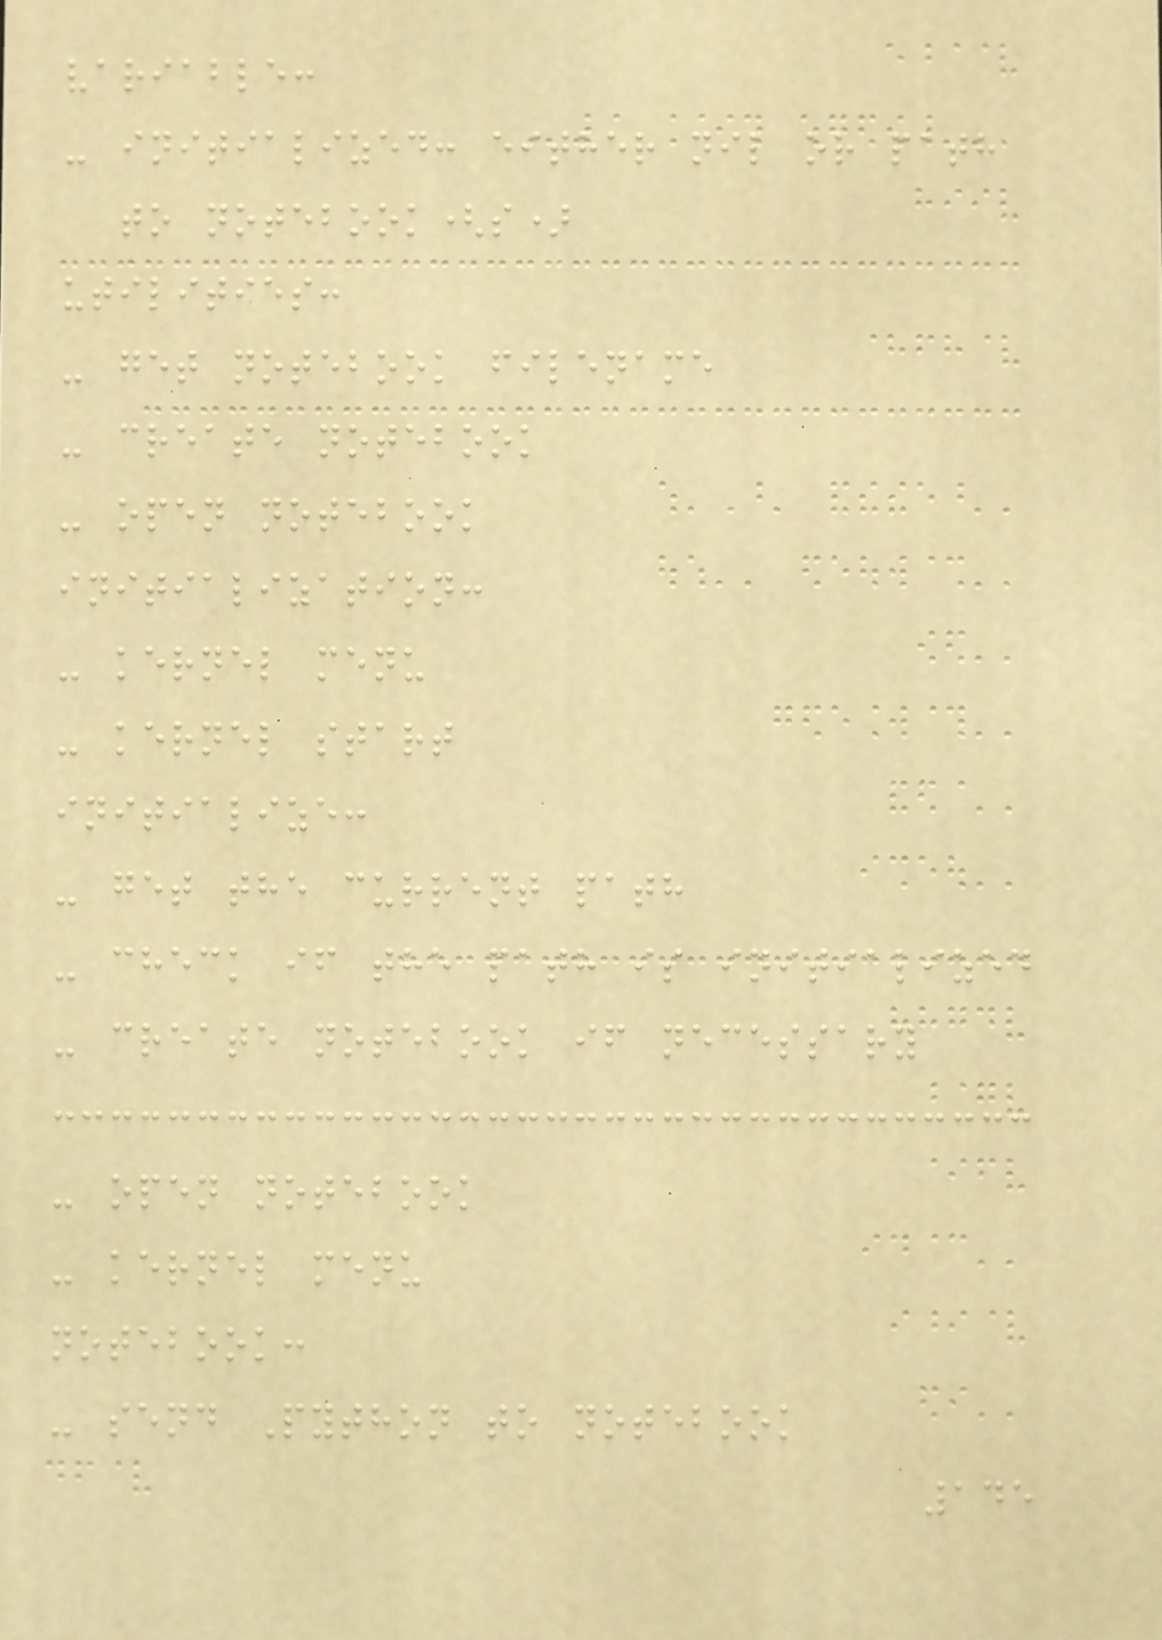variable:
- initialized: either nil or path
to notebook(s)
utilities:
- get notebook filename
- create notebook
- open notebook
initialization:
- kernel menu
- kernel start
initialize:
- get the current path
- check if the path is initialized
- create notebook if necessary
- open notebook
- kernel menu
notebook:
- send Python to notebook
145
